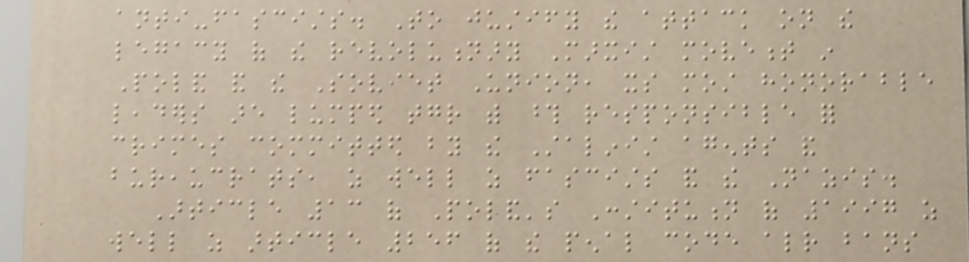anti-fascists. To justify the attack on the
legacy of the revolutionary Marxist movement in
Poland and the Soviet Union, its most honorable
leaders are lumped together with those responsible for
crimes committed by the Stalinist agents and
bureaucrats, as well as fascists and the Nazis.
Article 13 of Poland's Constitution of 1997 as
well as article 256 of the penal code already bans
